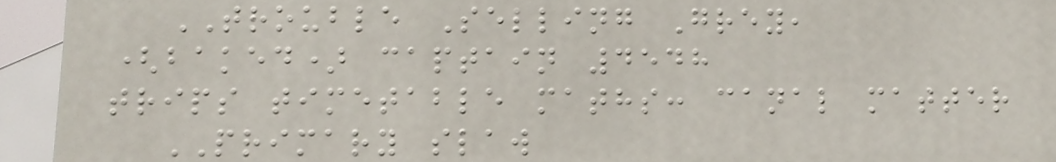TROUBLE Selling Grey,
(baked) captain 4548
trips timetable maths: canal matter
PRIMARY slaw
